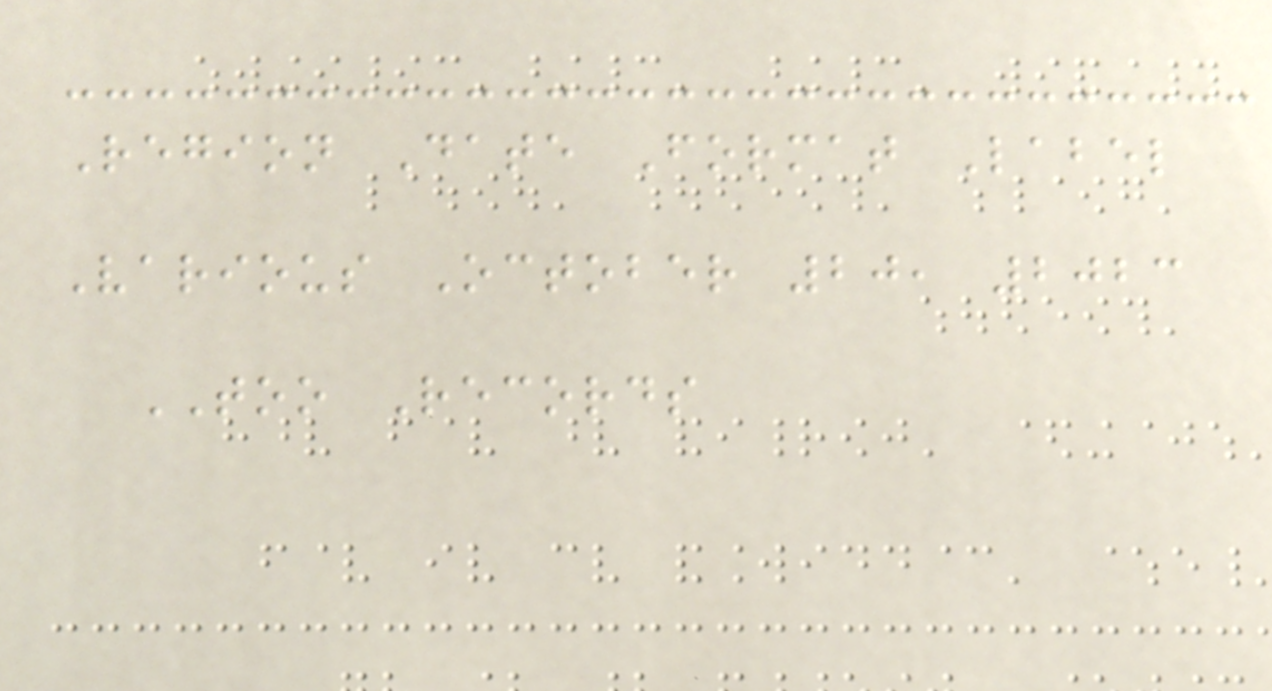Region Date Format Label
Various October 20, 2023
TOO Records
